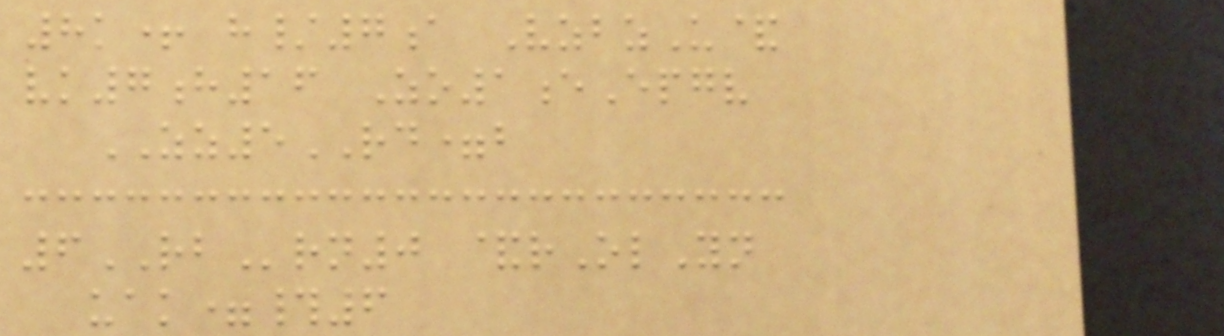8k+ h/7a VzbzU&
vk7h16 Zo1eEpgv
ZZ5RD=b
6RBrn0 &rOlYn
uak=#6
